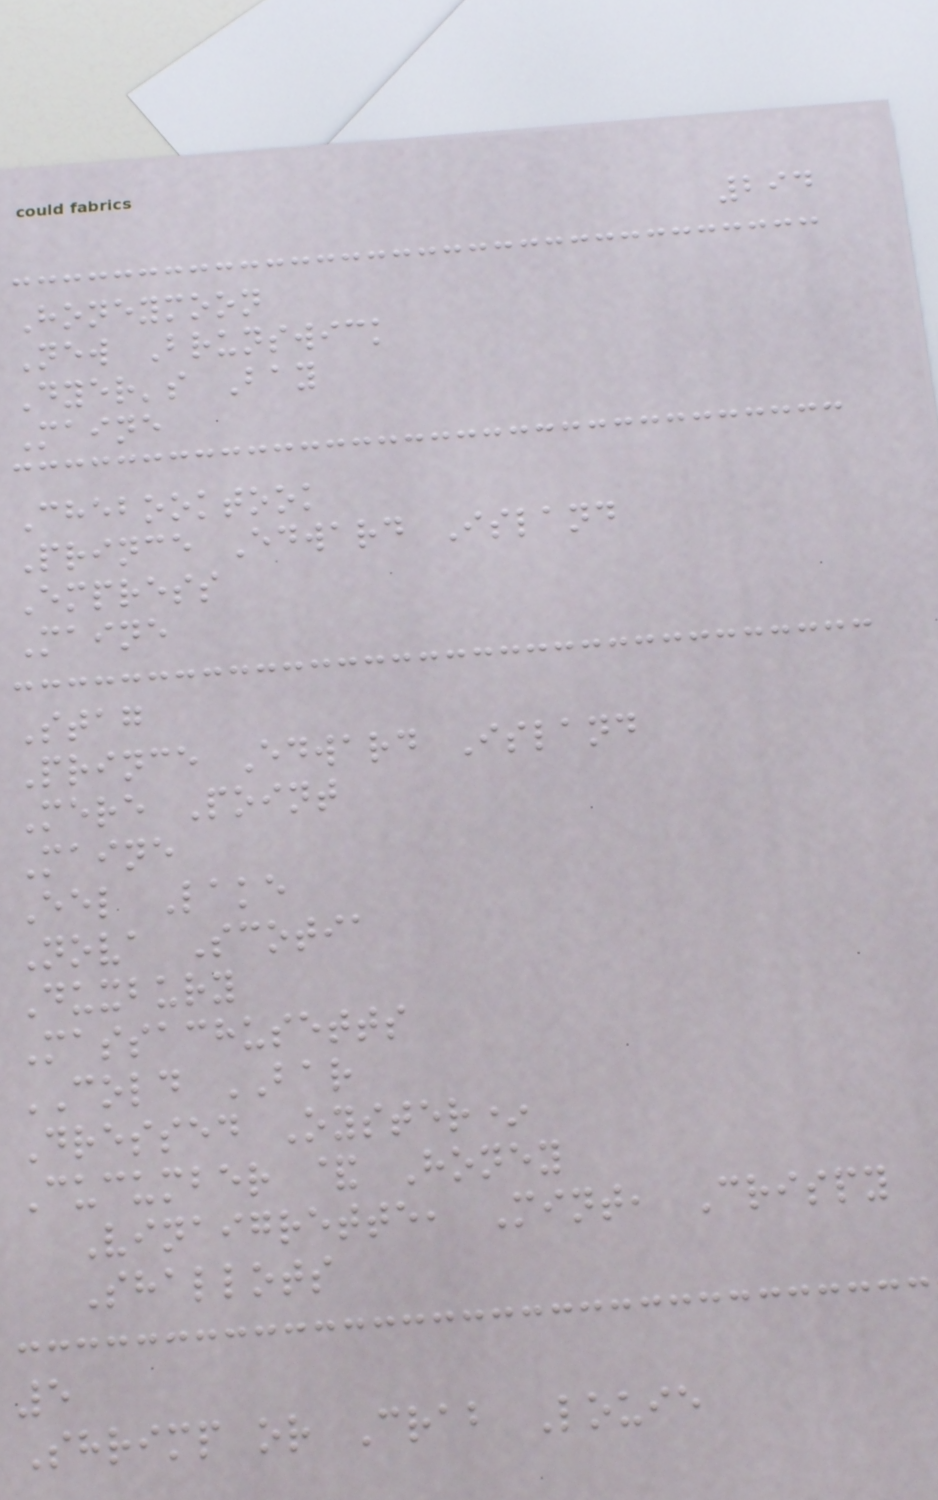294
Honeymoon
New Brunswick
Dyer's Bay
Maine
Chebooktook
Prince Edward Island
Empress
Maine
Stag
Prince Edward Island
Mere Point
Maine
Eel Lake
Nova Scotia
Duxbury
Massachusetts
COLD BAR
Dressed Oyster*
Cucumber & Honey
Vinaigrette, Mint, Crispy
Shallots
5
Shrimp or Crab Louie
